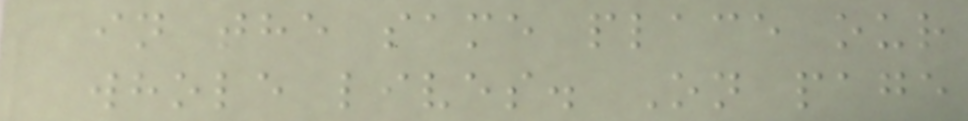in the same place our
whole lives. On page
